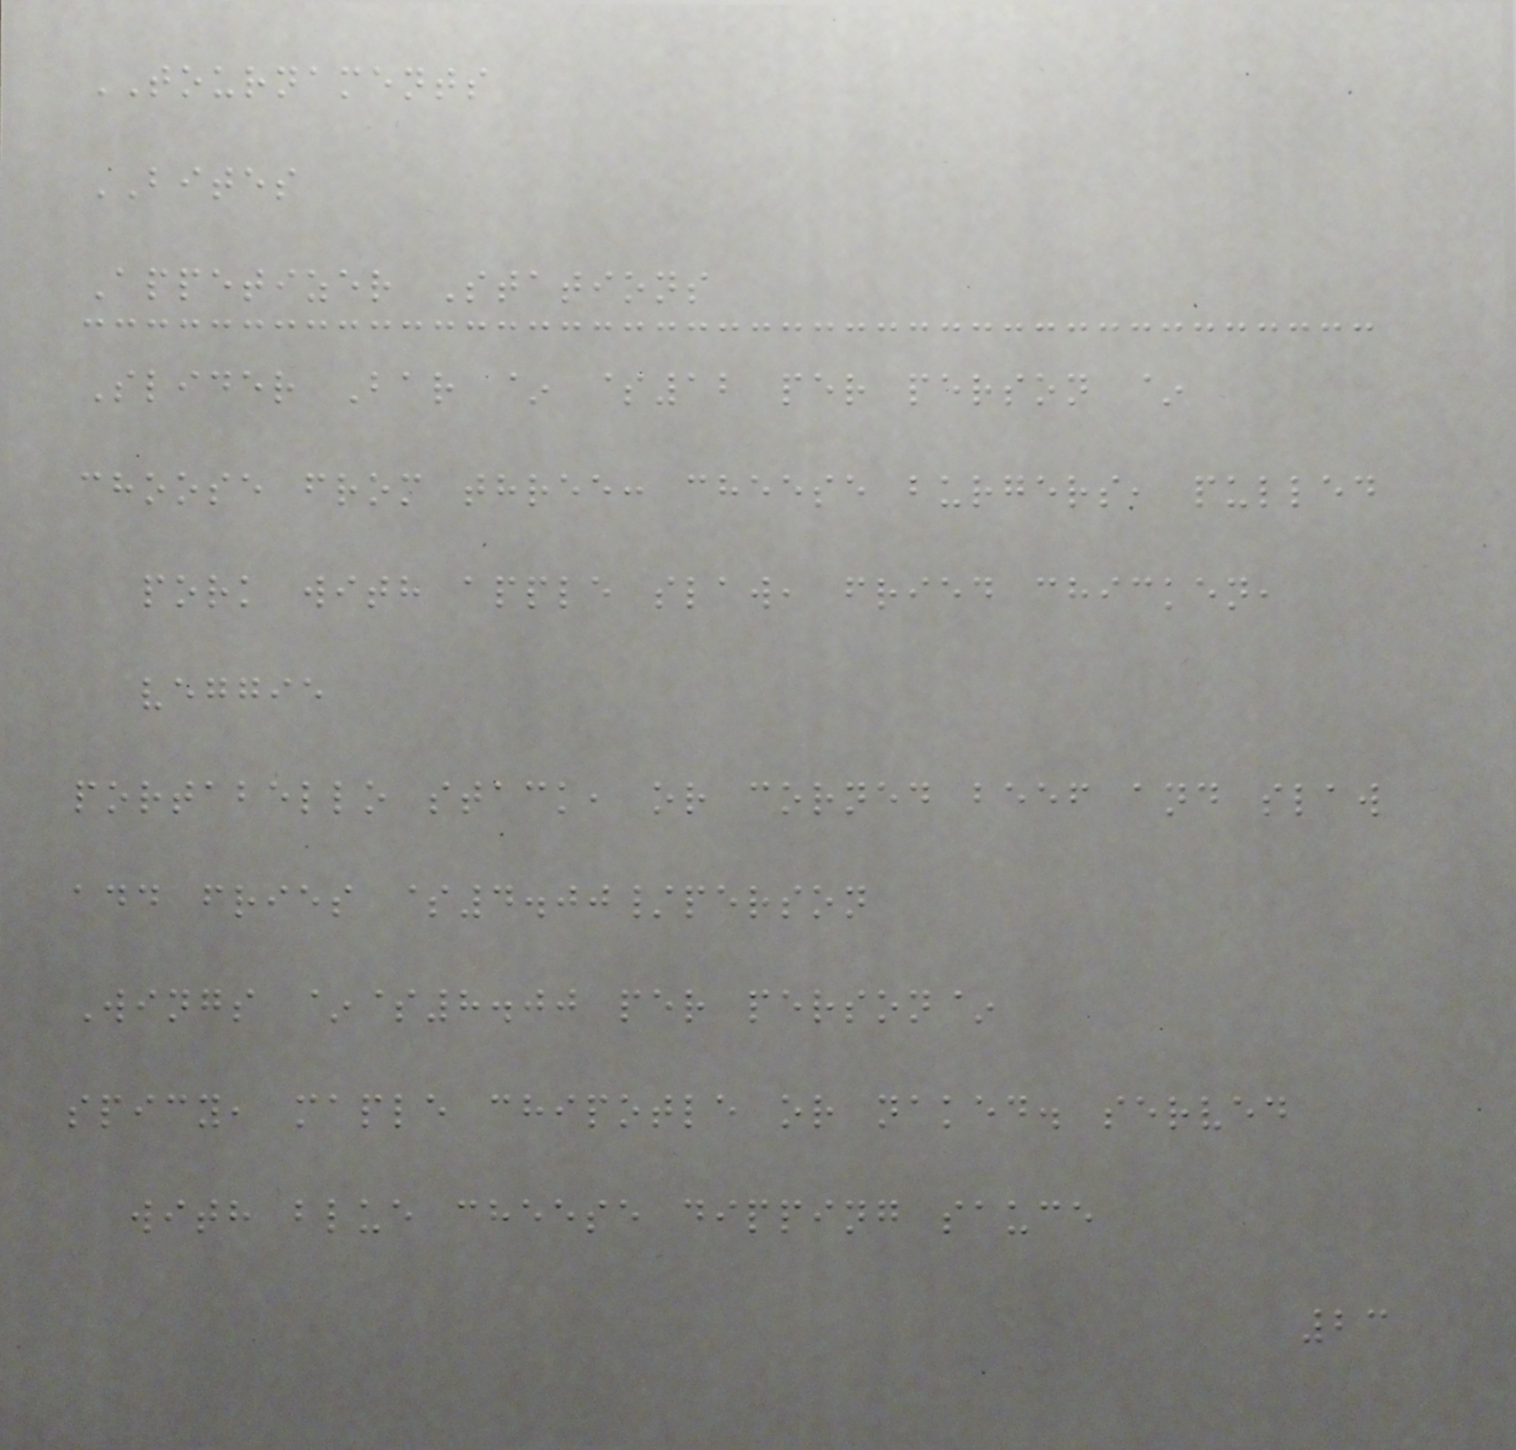TOURNAMENTS
BITES
Appetizer Stations
Slider Bar ~ $12 per person ~
choose from three: cheese burgers, pulled
pork with apple slaw, fried chicken,
veggie
portabello stack, or corned beef and slaw
add fries $4.00/person
Wings ~$8.00 per person~
spicy, maple chipotle or naked. served
with blue cheese dipping sauce
23
